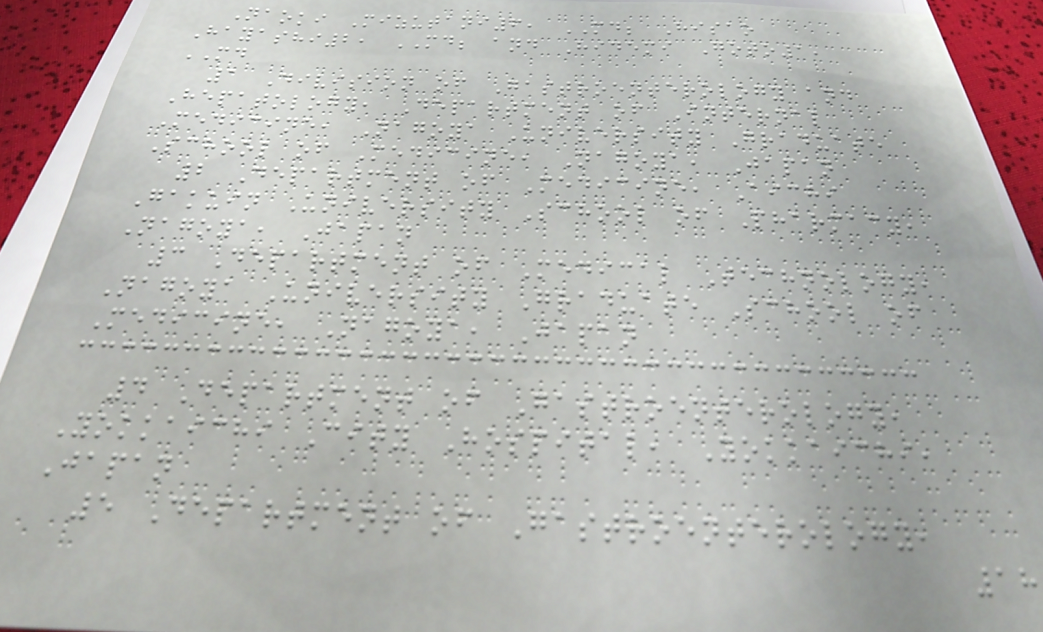Naoki Mizutani6, MD; Hisao
Hayashi2, MD; and Hidemi Goto1,
MD
1 Division of Gastroenterology and
Hepatology, Department of Internal
Medicine, Nagoya University Graduate
School of Medicine, Nagoya, Japan
2 Department of Medicine, Aichi
Gakuin University School of Pharmacy,
Nagoya, Japan
3 Department of Medical Technology,
Nagoya University Graduate School of
Medicine, Nagoya, Japan
4 Department of Gastroenterology,
Yokkaichi City Hospital, Yokkaichi,
Japan
5 Department of Gastroenterology,
18
